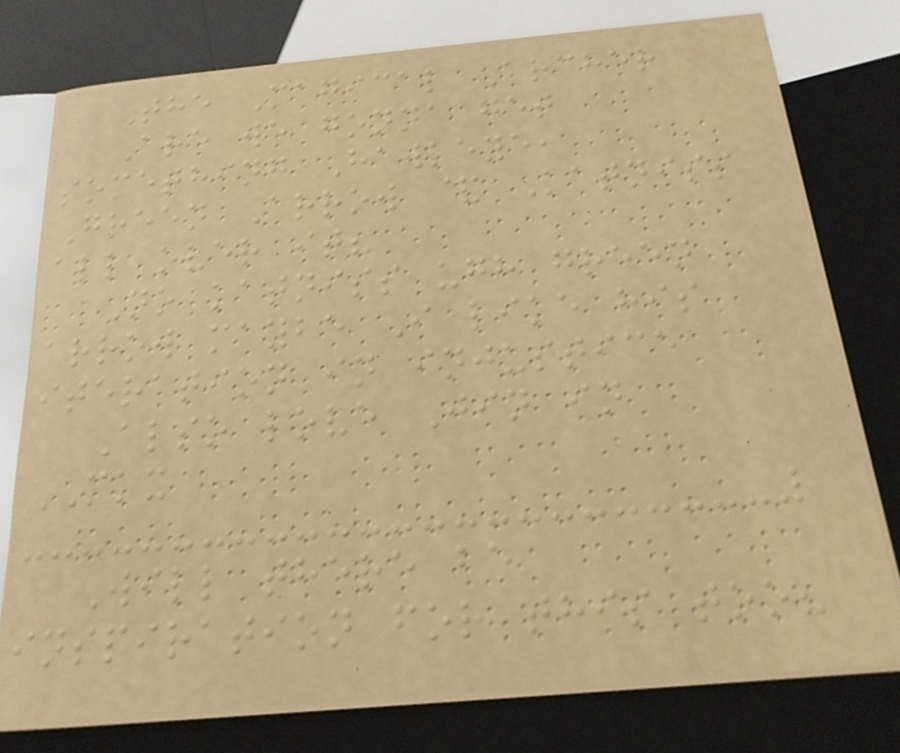The Magical Archer
Are we gonna get
something Hawkeye,
Green Arrow & Katniss
all over it?
No katniss ugh green
arrow maybe I like his
iteration in injustice
Also love Jin in
MKX
Will there be
inspiration for this too?
